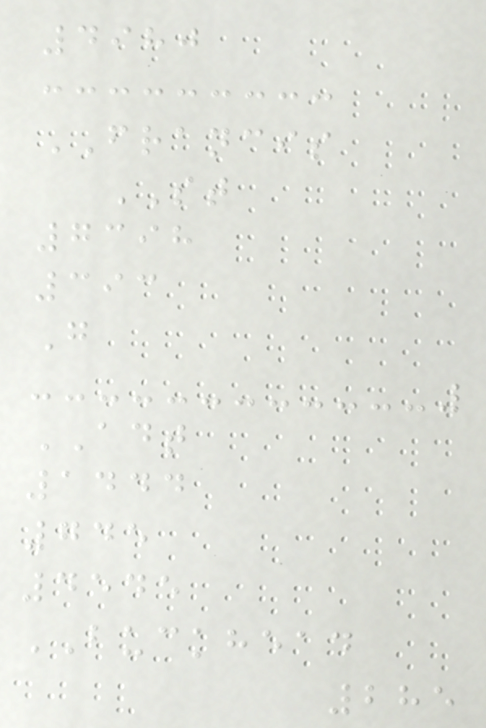4980
FRANCIS
ST
7398
393
G
ADT
1444
745
4545
BUCKHEAD
285
